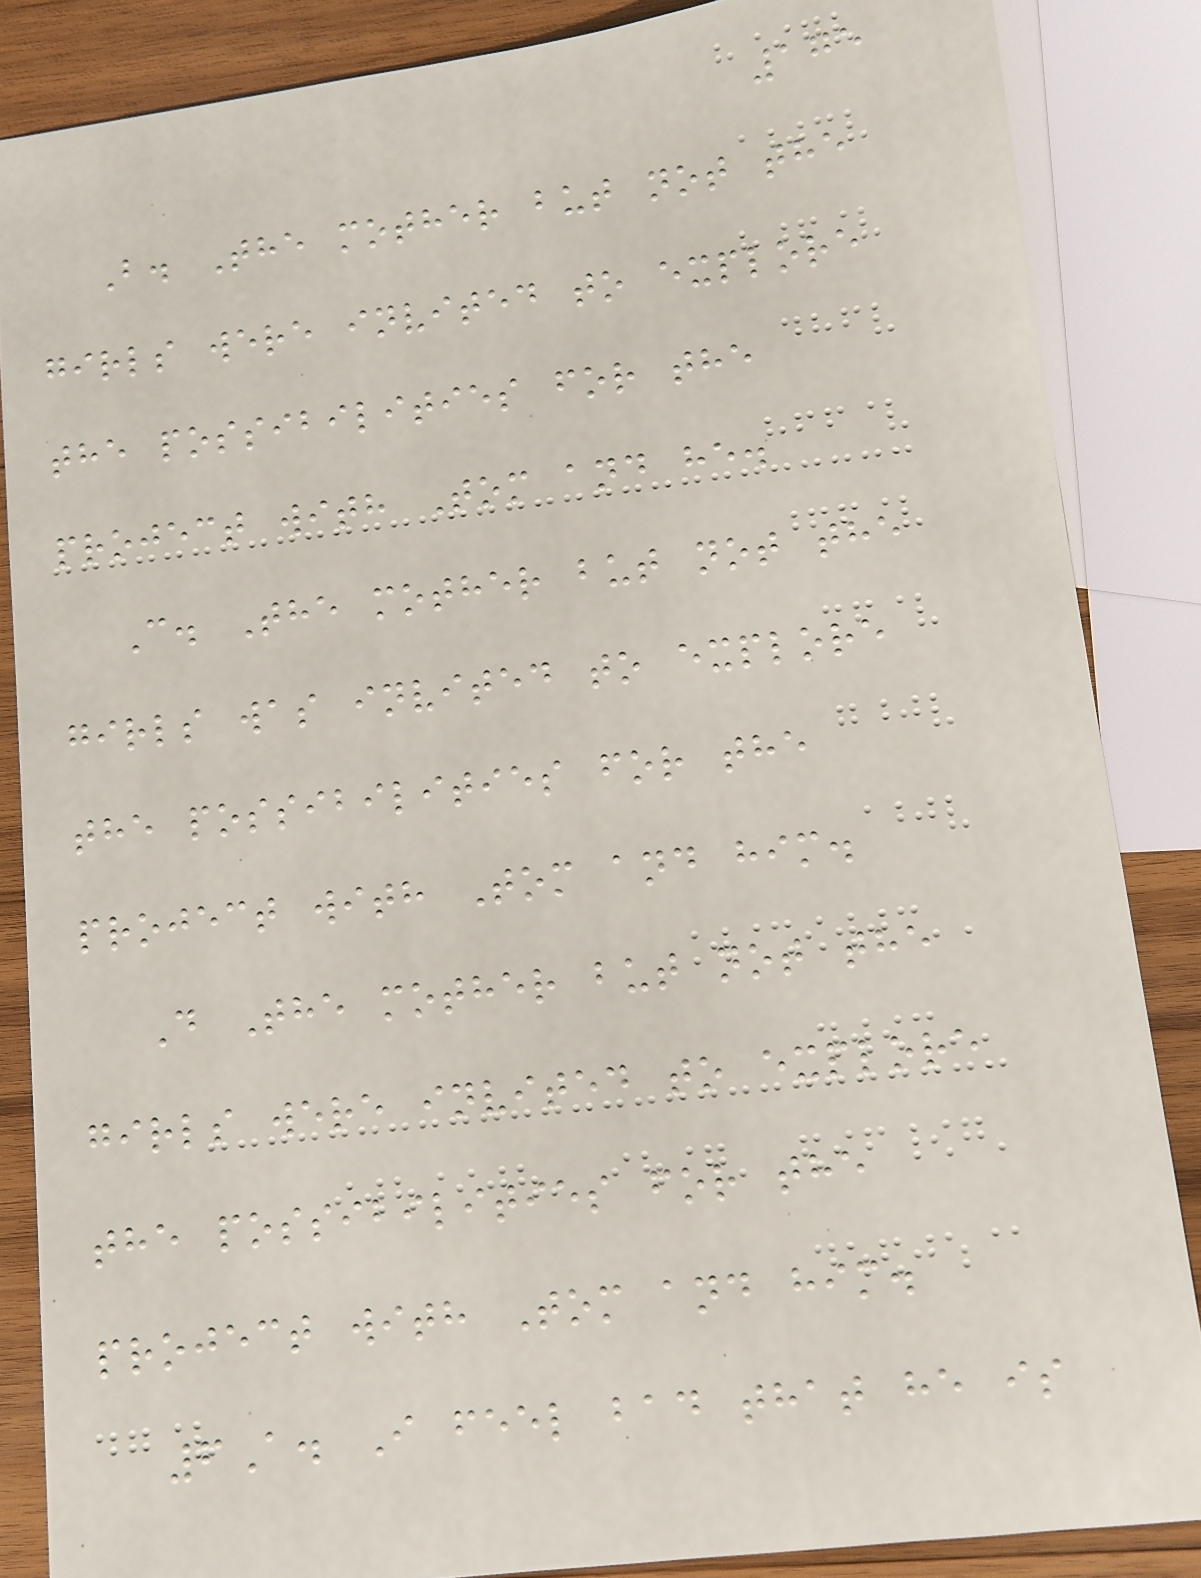175
B. The mother but not the
girls were invited to explore
the possibilities for the
project with Tom and he.
C. The mother but not the
girls was invited to explore
the possibilities for the
project with Tom and him.
D The mother but not the
girls were invited to explore
the possibilities for the
project with Tom and him.
6A. I feel bad that he is
